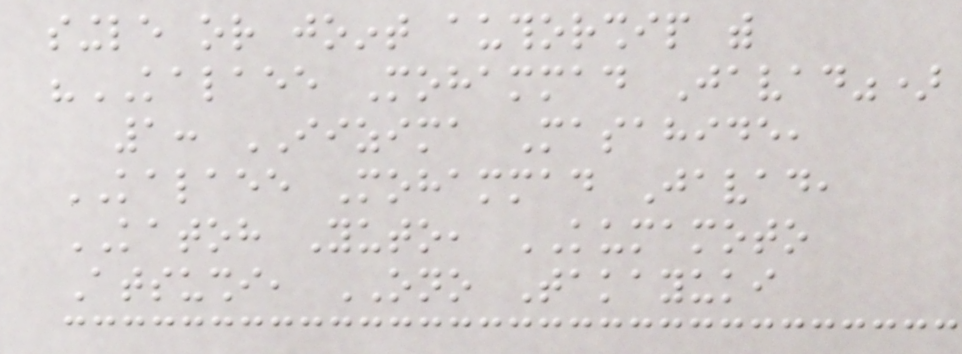single or joint authorship with
"KALAEE Mohammad Javad")
1: IIZIMA Masahide,
KALAEE Mohammad Javad,
KATOH Yuto, KUMAMOTO
Atsushi, ONO Takayuki
